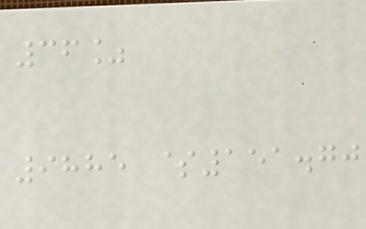36%
9885 $151.70
